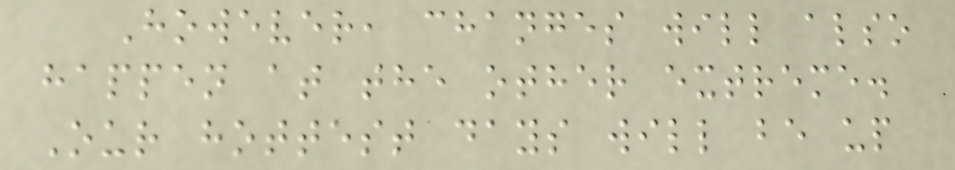However, changes will also
happen at the other extreme.
Our hottest days will be up
